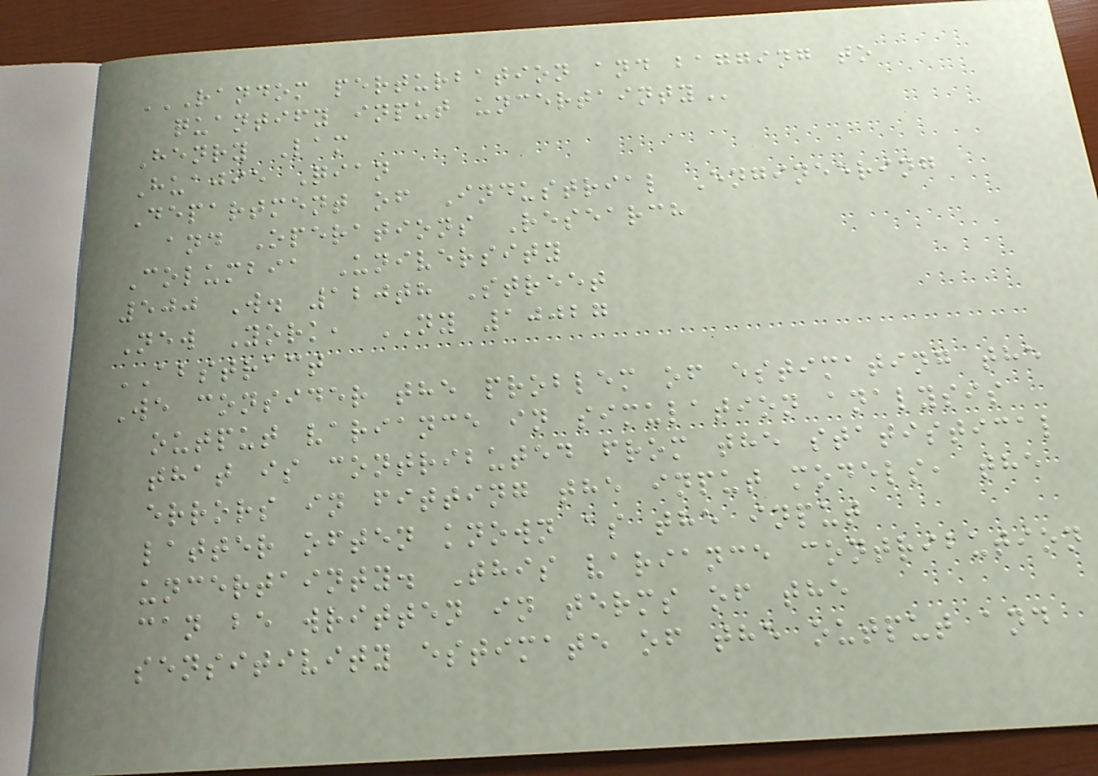RANDOM PERTURBATION AND BAGGING TO
QUANTIFY INPUT UNCERTAINTY
Henry Lam
Huajie Qian
Department of Industrial Engineering
and Operations Research
Columbia University
500 W. 120th Street
New York, NY 10027
ABSTRACT
We consider the problem of estimating the
output variance in simulation analysis
that is contributed from the statistical
errors in fitting the input models, the
latter often known as the input
uncertainty. This variance contribution
can be written in terms of the
sensitivity estimate of the output and
